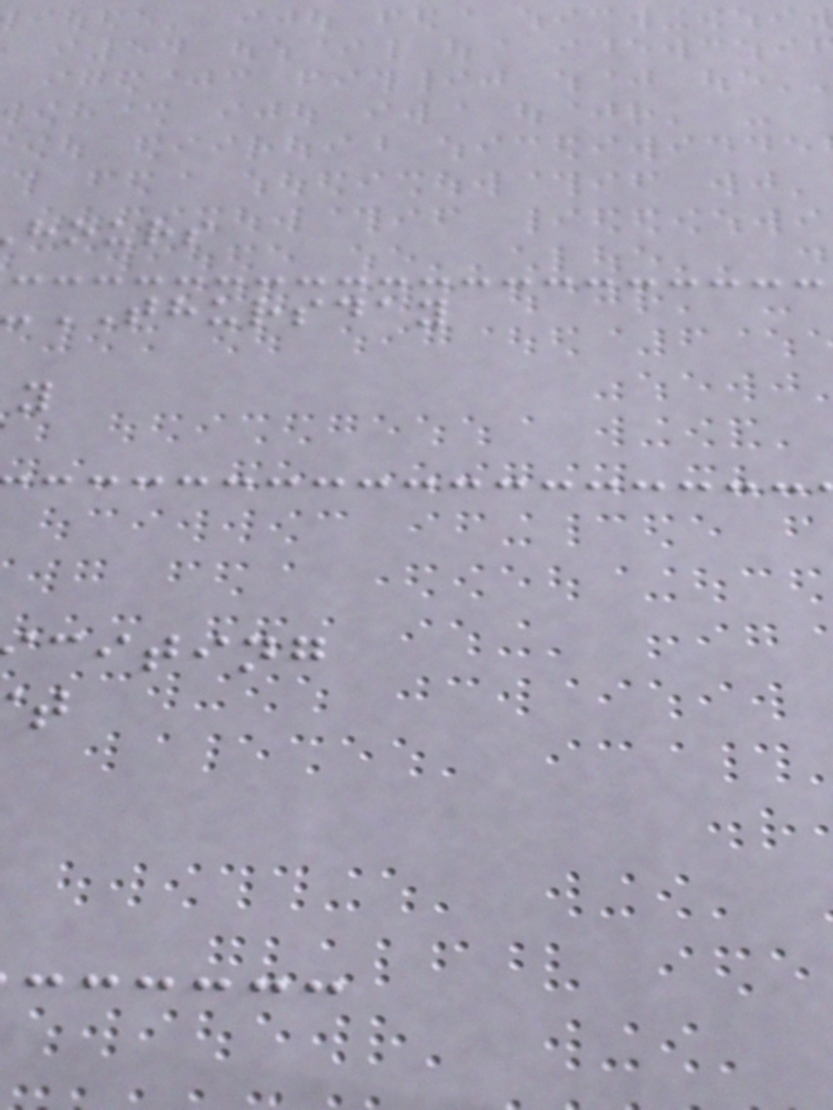hours
-THURSDAY
citing
